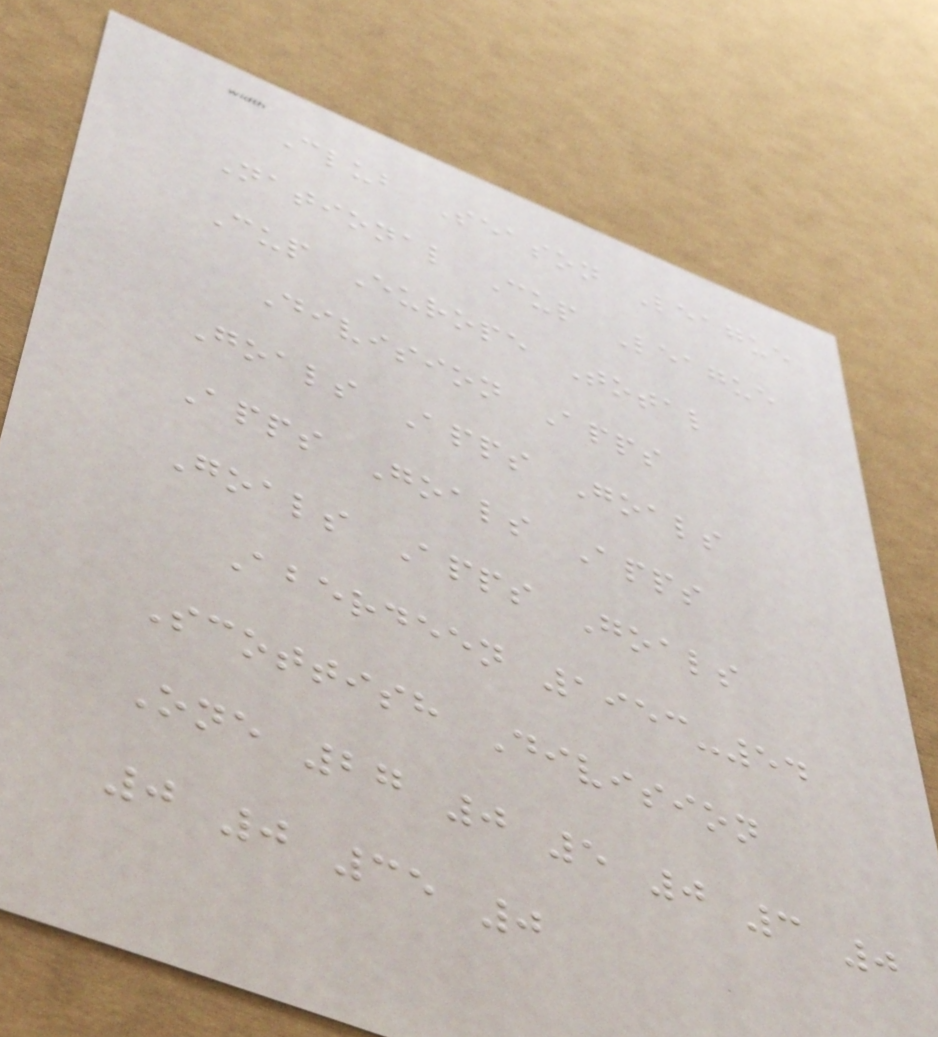Club Season League
National Cup League
Cup Europe Total
Division Apps
Goals Apps Goals
Apps Goals Apps
Goals Apps Goals
Aberdeen 1953-54
Scottish Division
One 27 0 5 0 3 0
0 0 35 0
